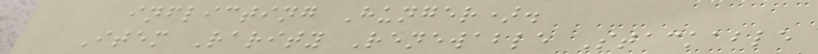inflicting Hunger).
Item Rarity Renewable Stackable
